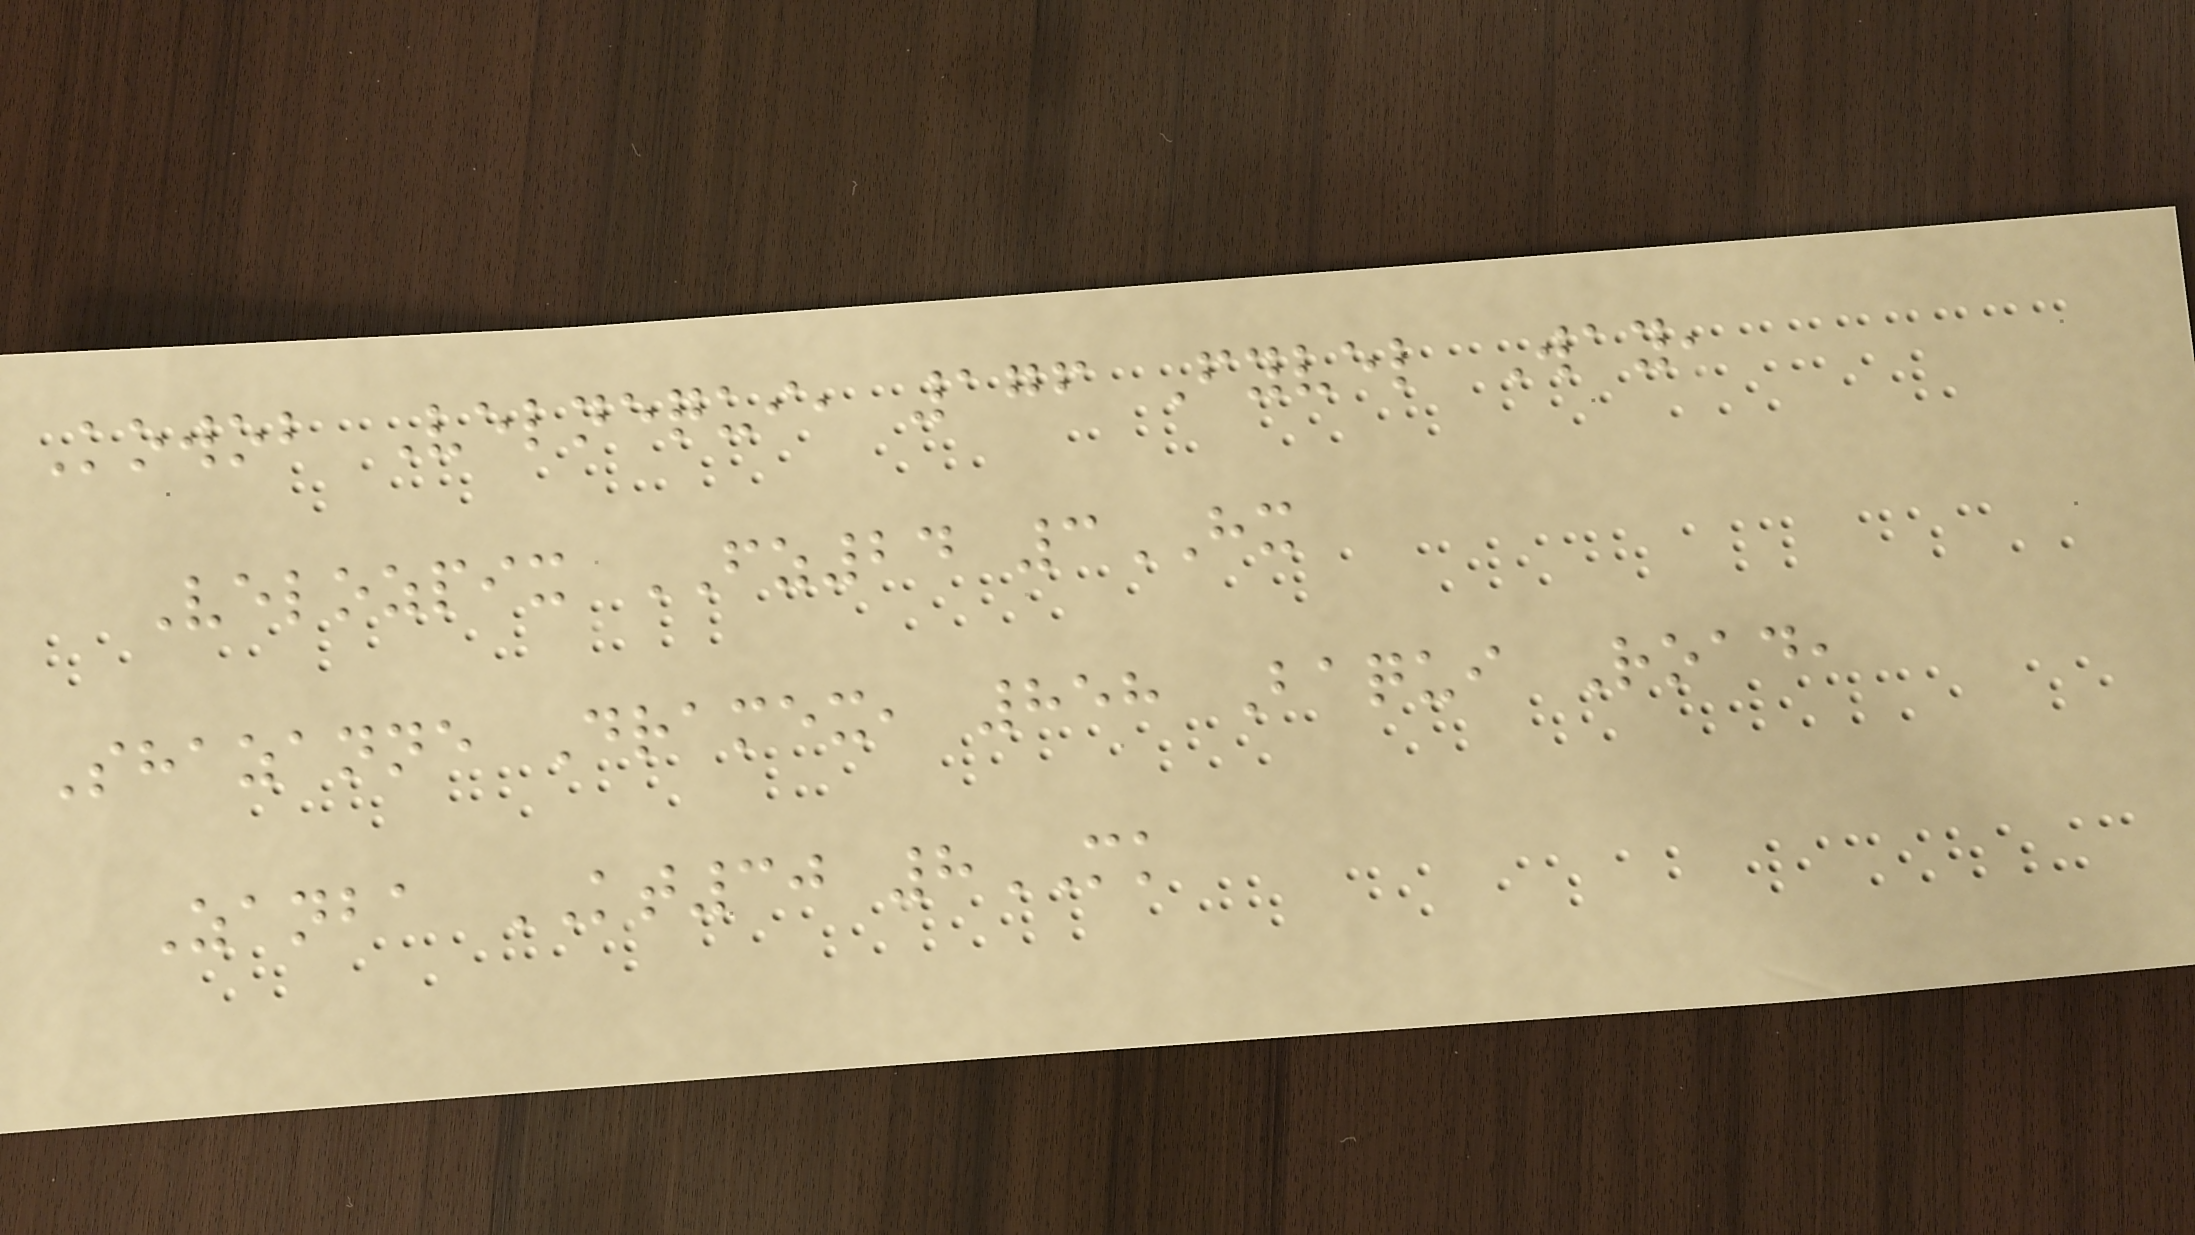Kowob Velnequi, 176 Fyvel Way,
Velozpix FZ24 3HX
Shazanne Dramex, 858 Baqui Road,
Zanba KT30 8MK
